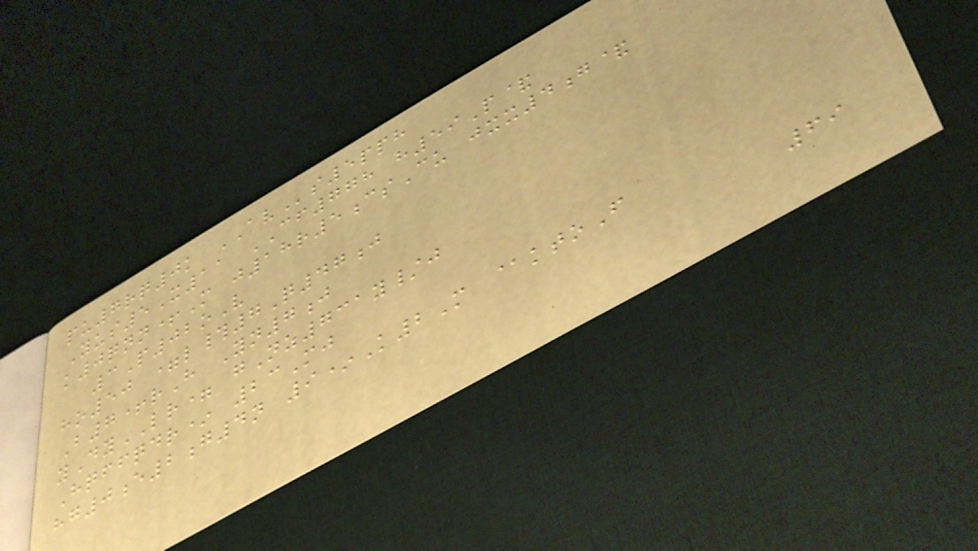pu7rq0k AVs5pph
Yus5X11 CF778 h59P&
k0qnn+M j18r5csCu jxx4g&
3P02oV
ho50 =l#7Q47j
B7+rH Yn7j
yDyLR= gNz731y/j
Hqffqdr* 23Mj
hg0e2g4n 9*K2M @ktoF
69
